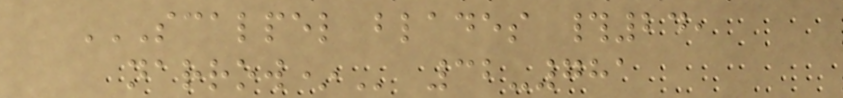SCALPEL BLADES #24,
NARROW* 32-781
